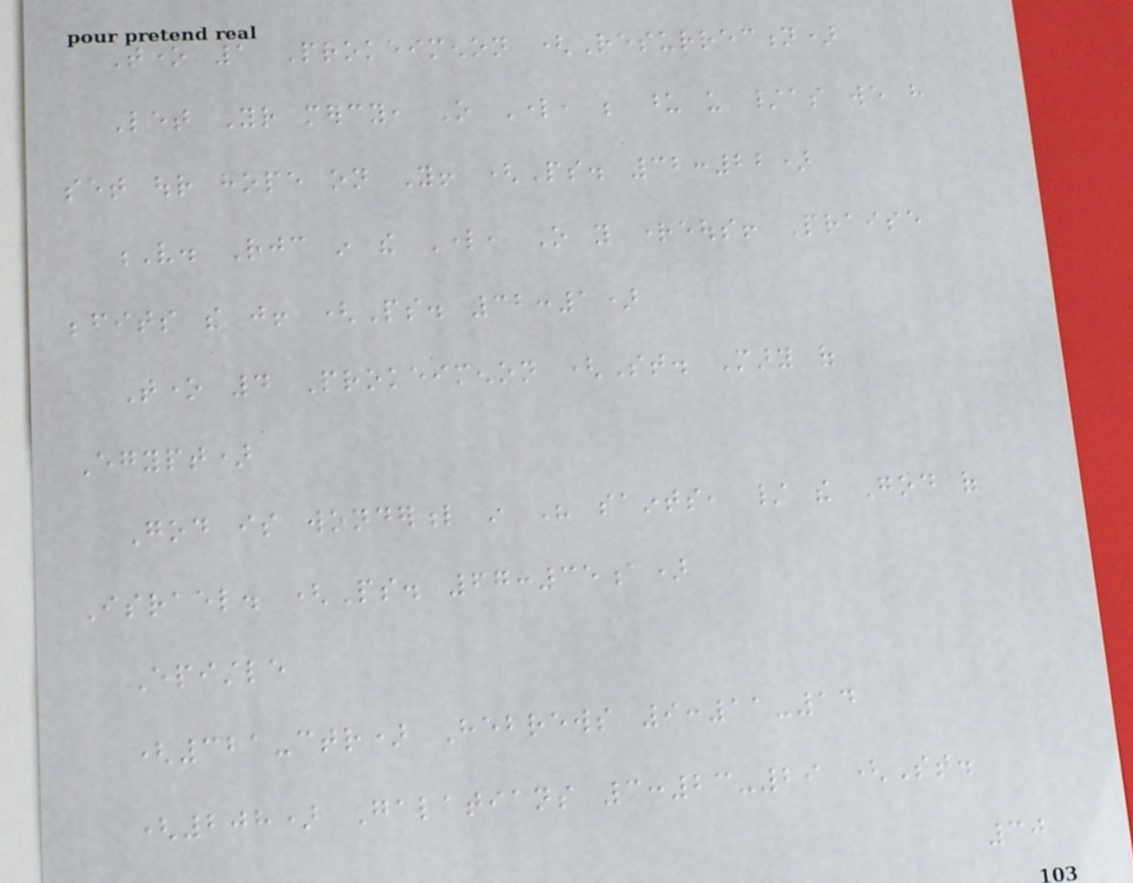Tone 1 Prokeimenon (Resurrection)
Let Your mercy, O Lord, be upon us /as we have
set our hope on You! (Ps. 32:22)
V. Rejoice in the Lord, O you righteous! Praise
befits the just! (Ps. 32:1)
Tone 4 Prokeimenon (St. Mary of
Egypt)
God is wonderful in His saints, / the God of
Israel. (Ps. 67:35a)
Epistle
(321-ctr) Hebrews 9:11-14
(208) Galatians 3:23-29 (St.
30
